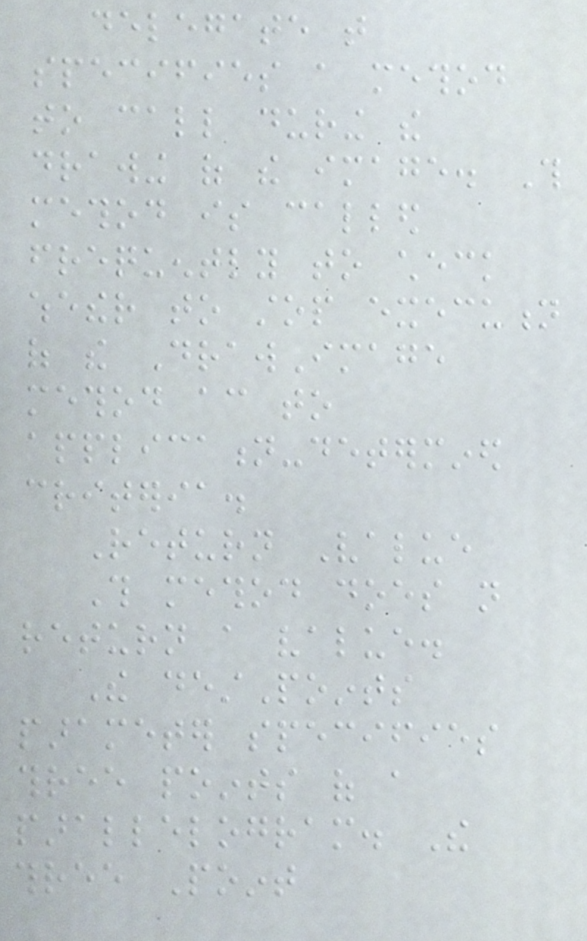delegate that
specifies a method
to call during the
drawing of the image. This
method is called
frequently to check
whether to stop execution
of the DrawImage
method according to
application-determined
criteria.
Return Value
This method does not
return a value.
The destPoints
parameter specifies
three points of a
parallelogram. The
three Point
